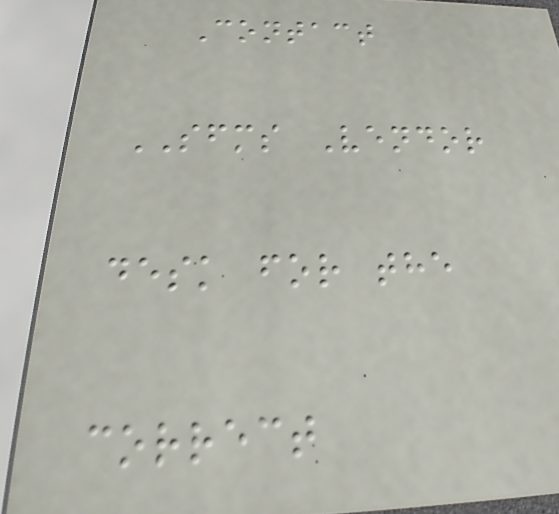Contact
SFMS Vendor
desk for the
correct
